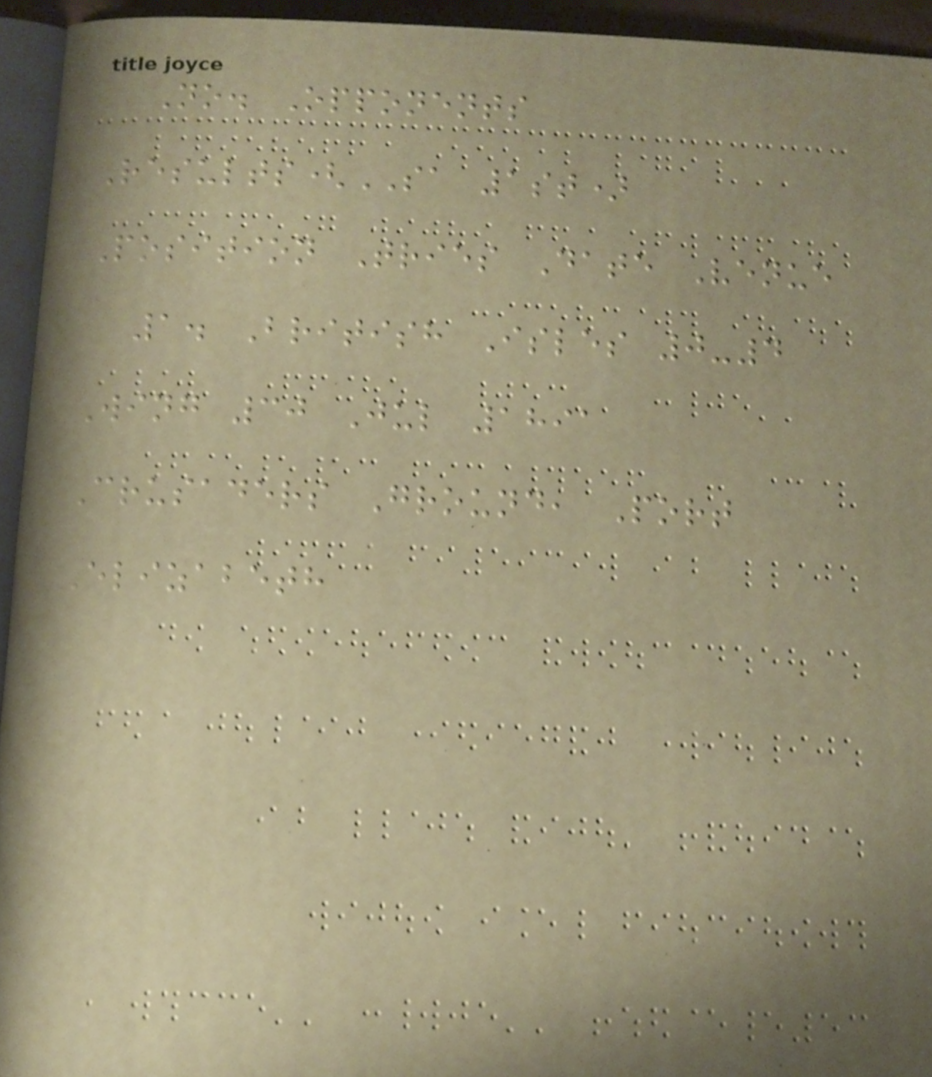No. Opponents
Results(SA 1st)
Position Tries Date Venue
1. British Isles 0-4
Wing 30 Jul 1891
Crusaders Ground, Port
Elizabeth
